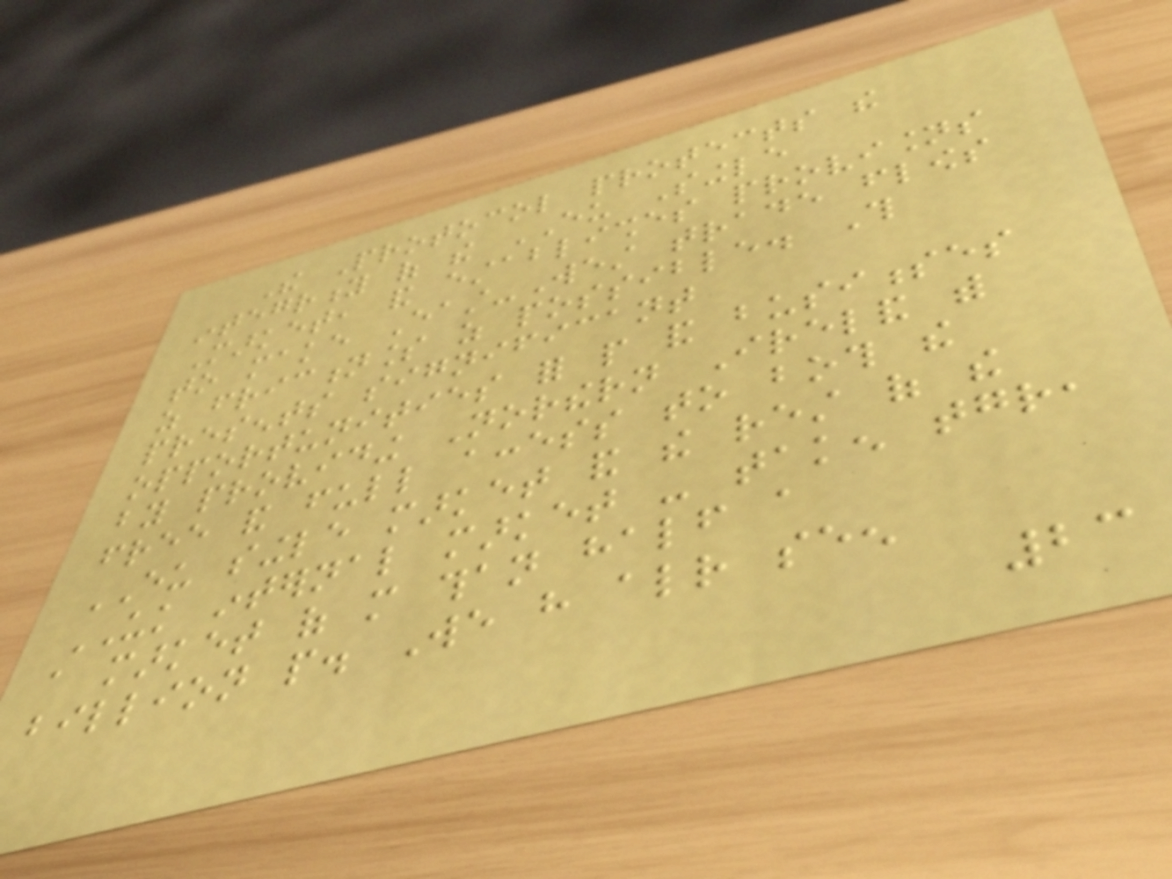The Protocol protects the
integrity of the EU Single
Market, and establishes provisions
to make East-West trade flows
as frictionless as possible. This
presents significant
opportunities for people and businesses
by providing Northern Ireland with
free and full access to both the
EU single market and the rest of the
UK internal market - taken together,
a market of more than half a
billion people. We have already seen
23
